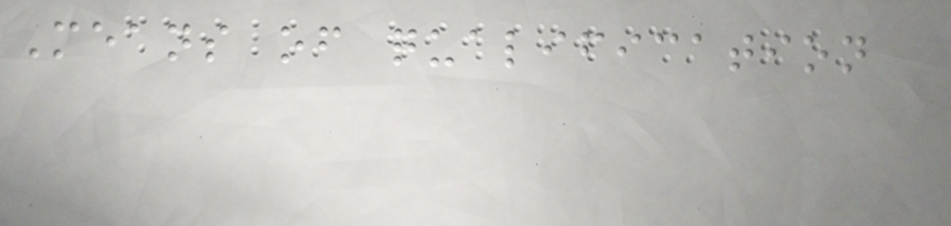Means of qualification
